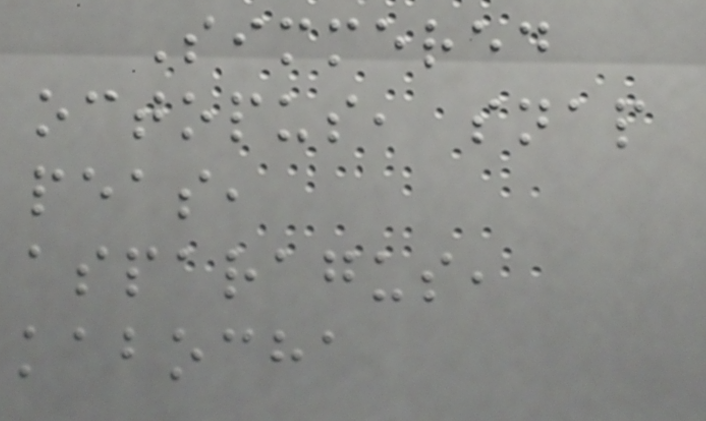Simmered
octopus, snap
peas,
asparagus,
kabocha
